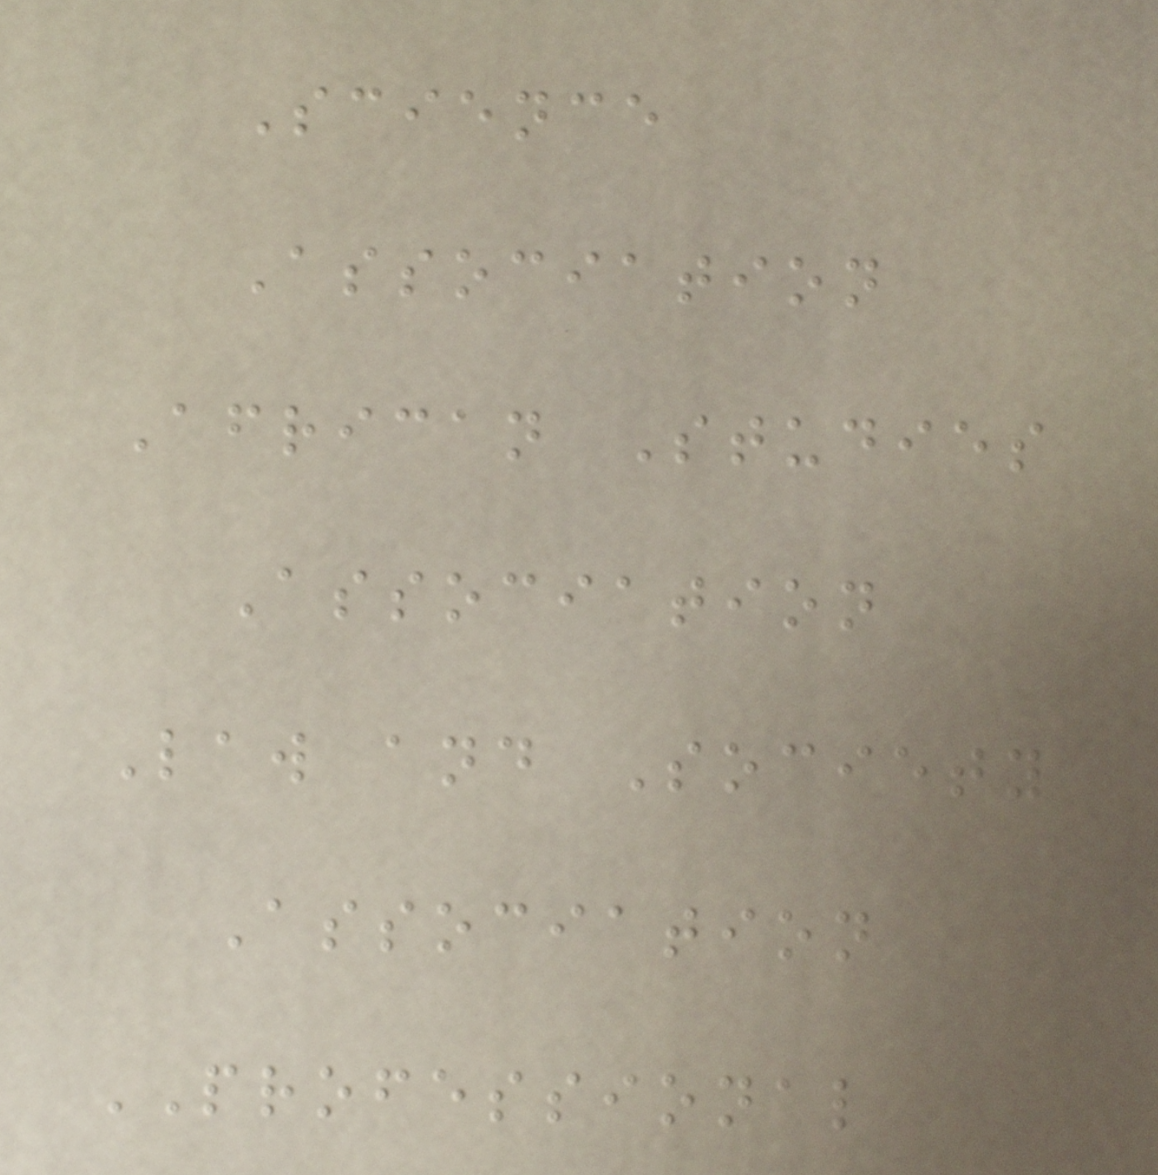Science
Association
African Studies
Association
Law and Society
Association
PROFESSIONAL
